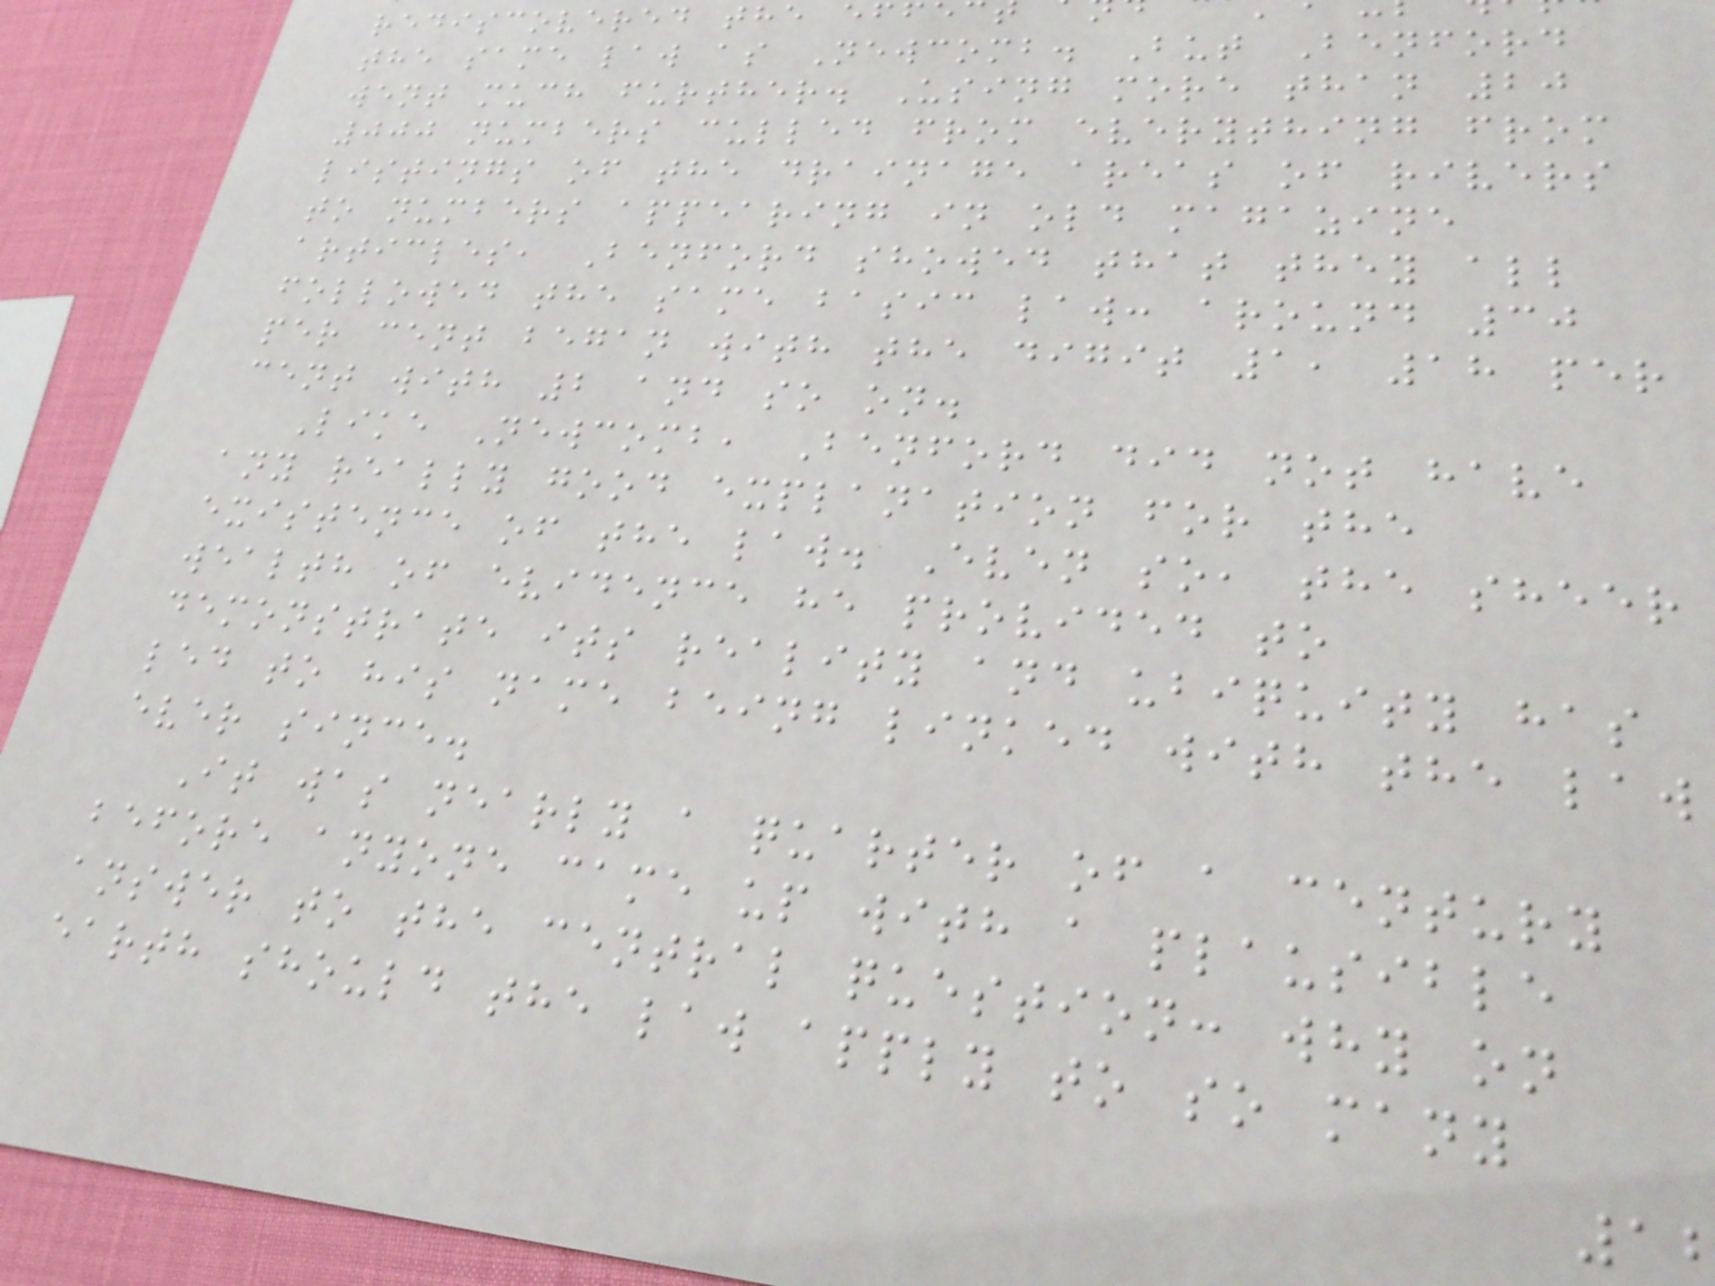rediscovered the ef
the same law as Newcomb. But Benford
went much further. Using more than 20
000 numbers culled from everything from
listings of the drainage areas of rivers
to numbers appearing in old magazine
articles, Benford showed that they all
followed the same basic law: around 30
per cent began with the digit 1, 18 per
cent with 2 and so on.
Like Newcomb, Benford did not have
any really good explanation for the
existence of the law. Even so, the sheer
wealth of evidence he provided to
demonstrate its reality and ubiquity has
led to his name being linked with the law
ever since.
It was nearly a quarter of a century
before anyone came up with a plausible
answer to the central question: why on
earth should the law apply to so many
